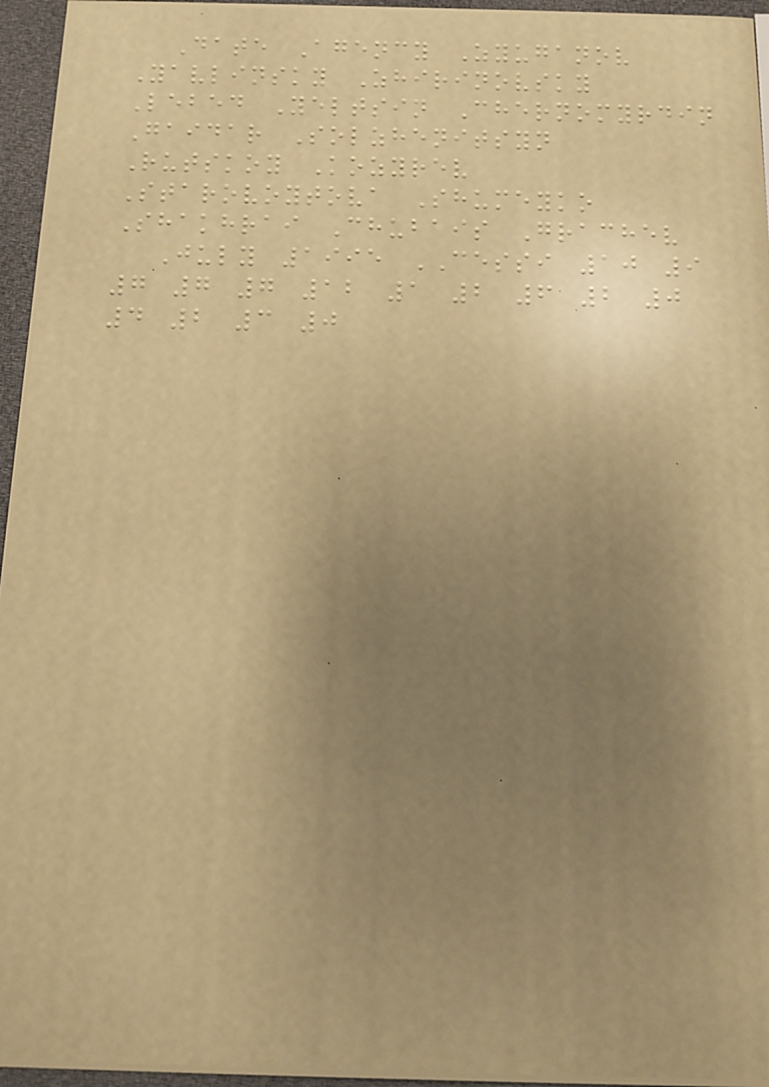Date Agency Zyuganov
Yavlinsky Zhirinovsky
Lebed Yeltsin Chernomyrdin
Gaidar Solzhenitsyn
Rutskoy Kozyrev
Starovoytova Shumeyko
Shakhrai Chubais Grachev
July 1995 CESSI 10 9
7 7 7 12 1 2 6 2 0
4 2 3 0
